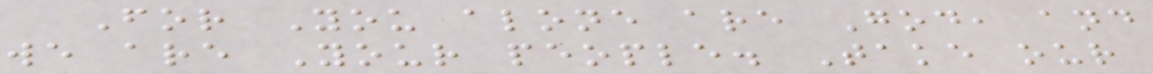For You alone are God, and
we are Your people. Take our
